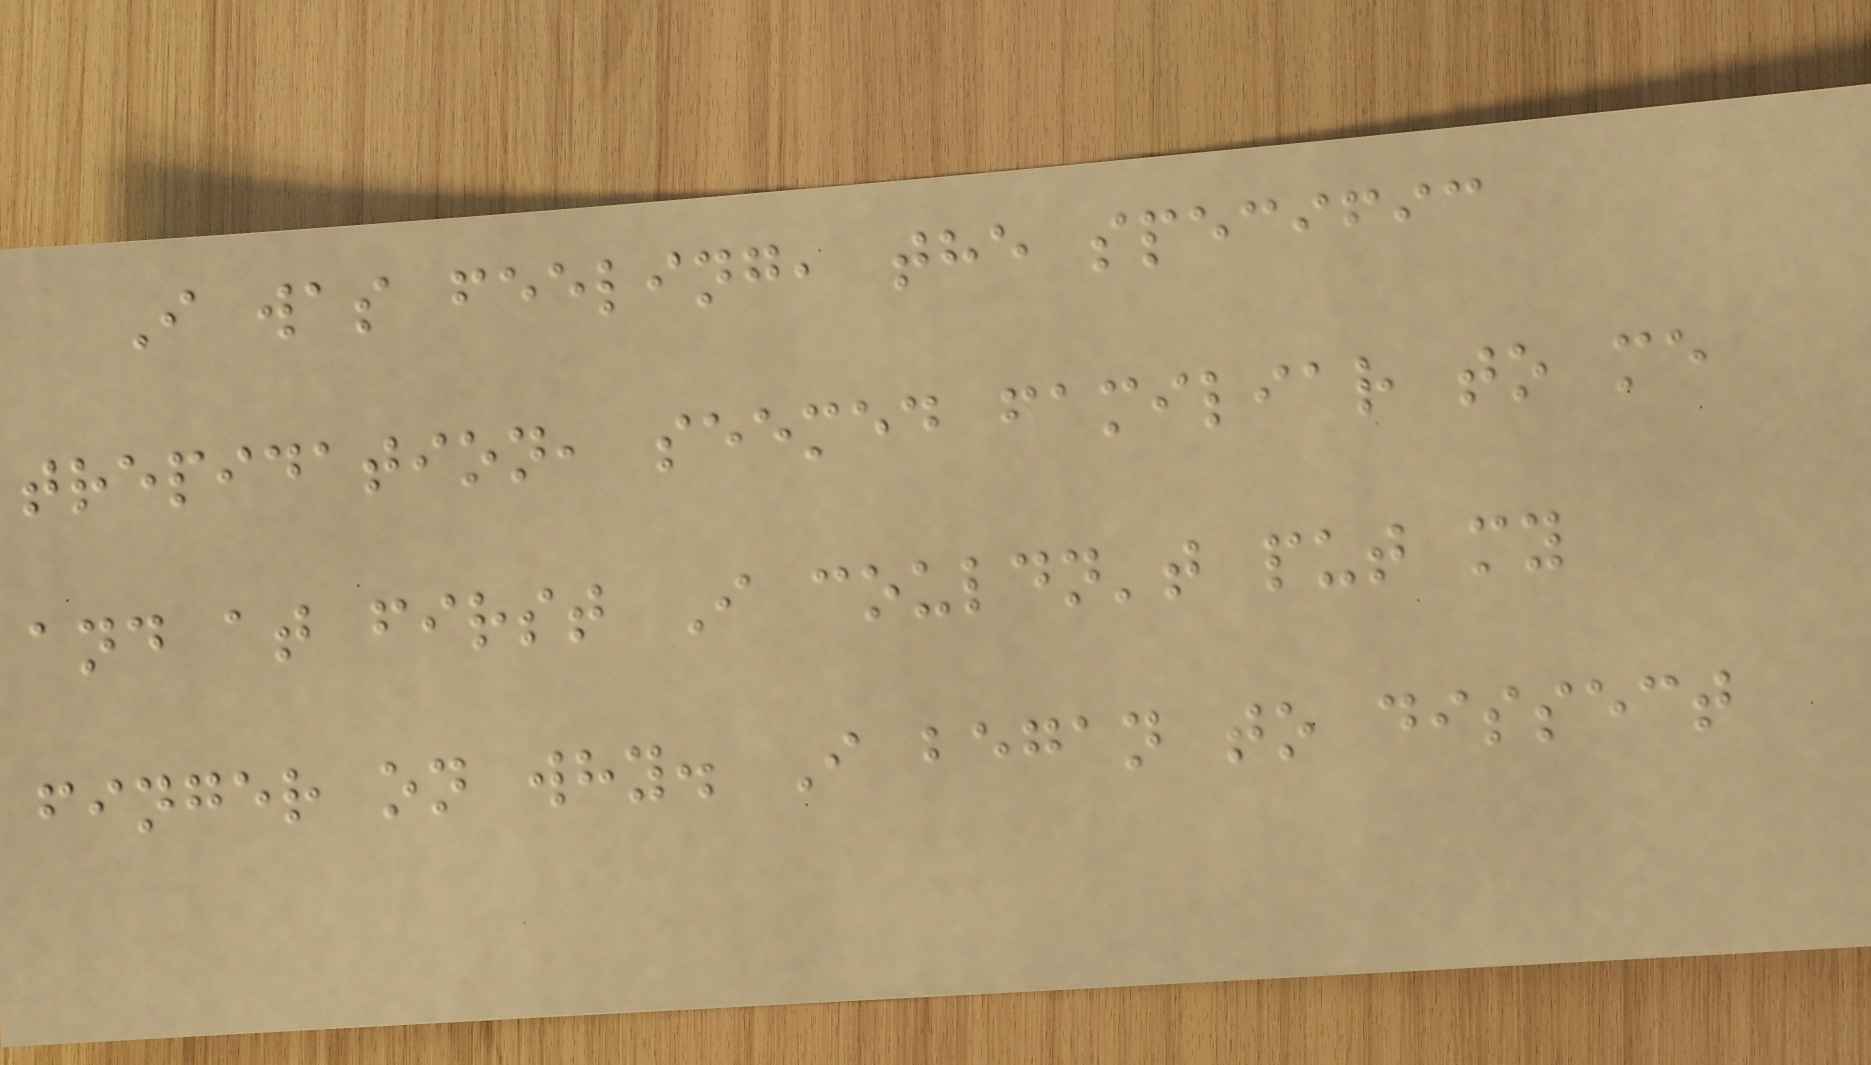I was feeling, the specific
trepidation, seemed familiar to me
and at first I couldn't put my
finger on why. I began to dissect
